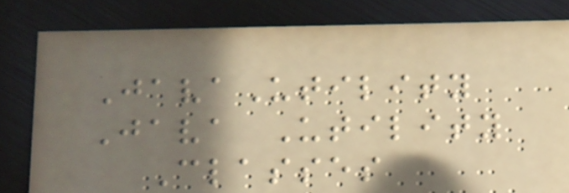JavaUtility
Java Utility
Classes
